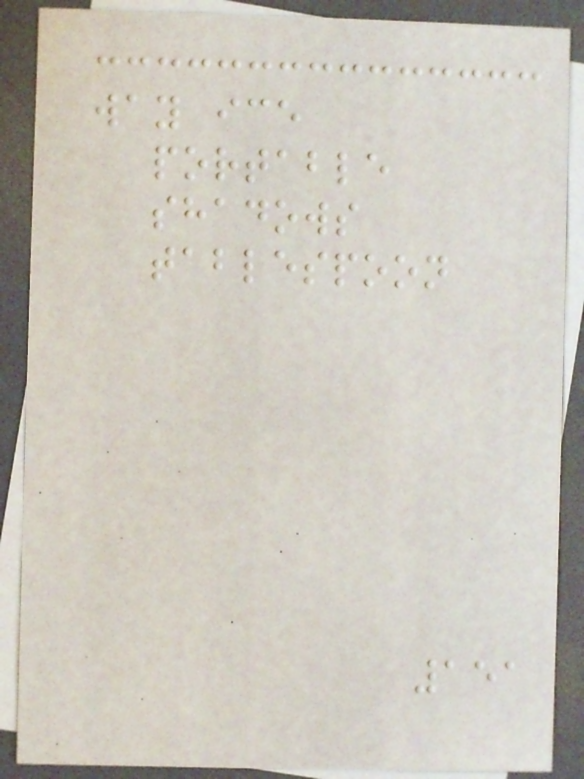way ice
portable
shadows
tablespoon
151
